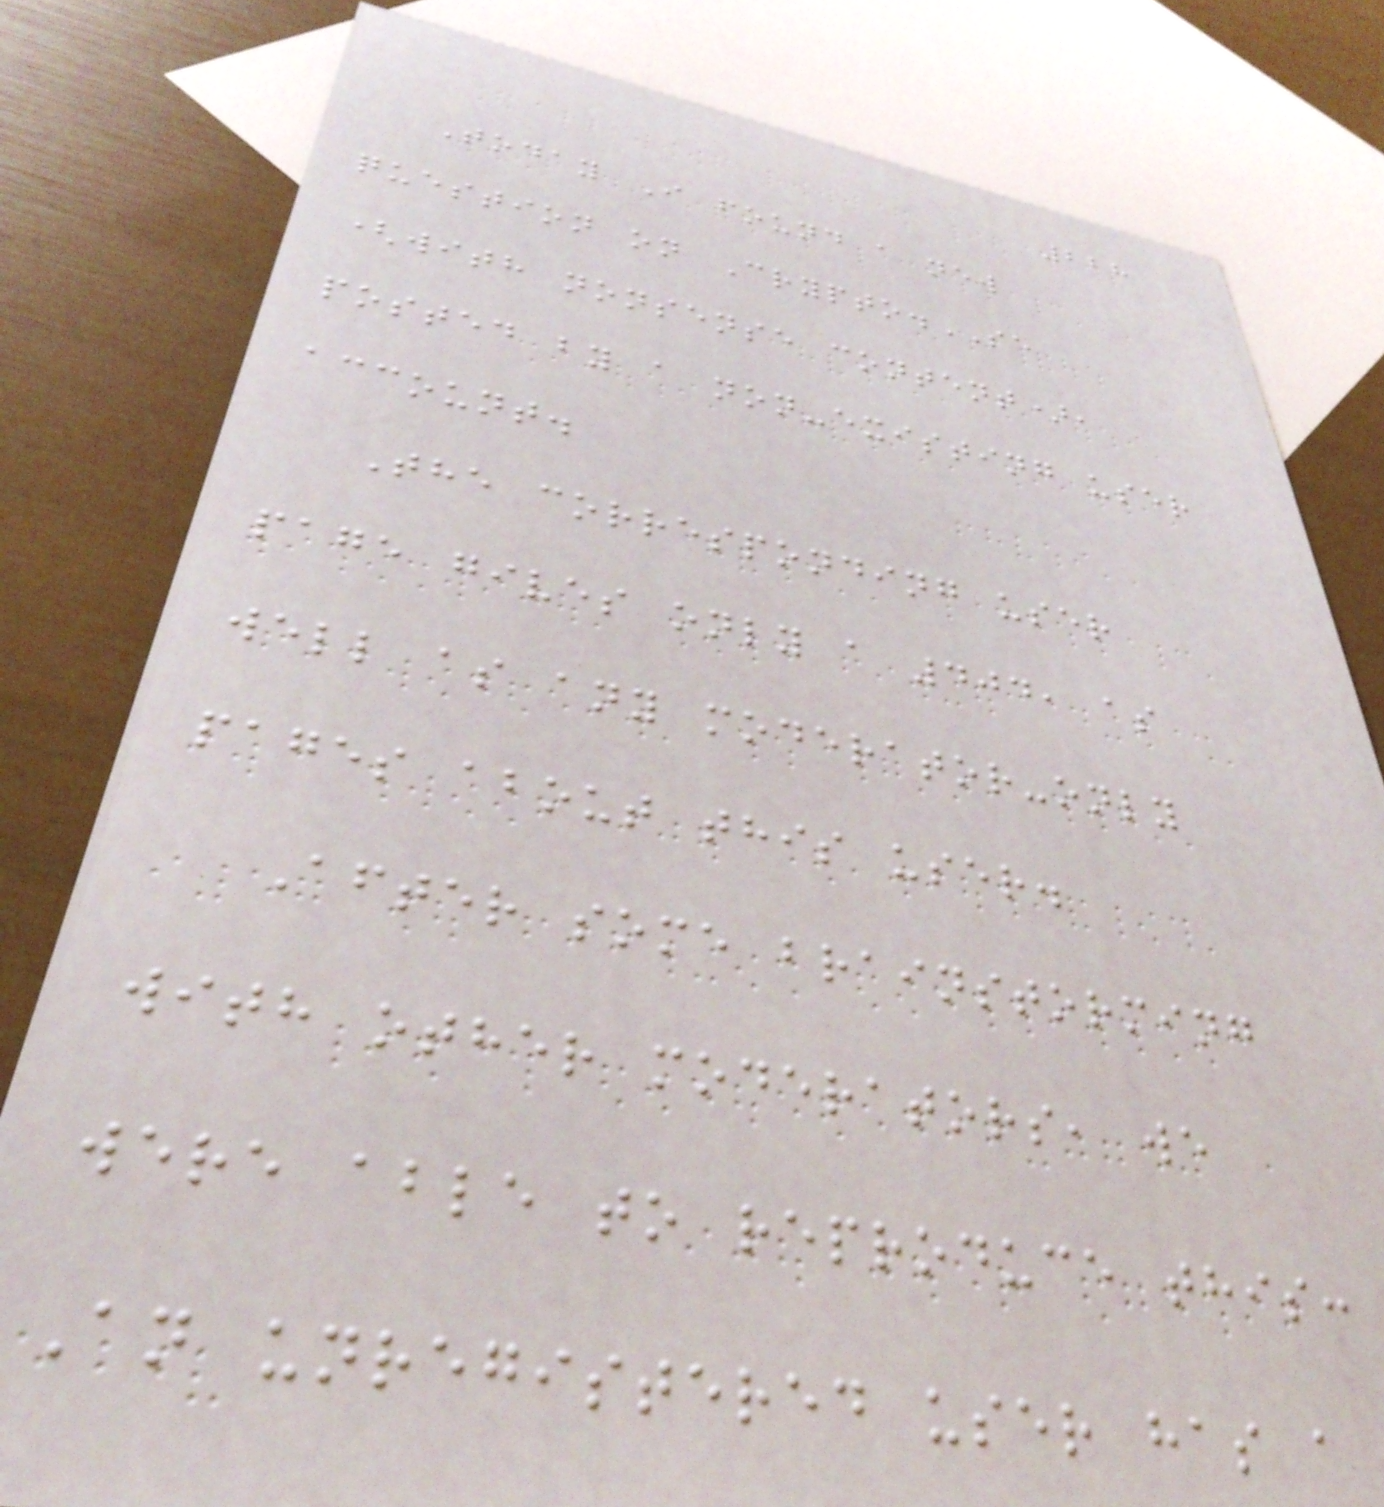228
Today I found a new
question on Crypto.SE
(with nonsense content),
posted by a non-existing user
account.
The corresponding user
page gives only a 404, as
well as any moderator-only
pages about this user.
After some brainstorming
with other moderators, we
were able to reproduce this:
An unregistered user has a
